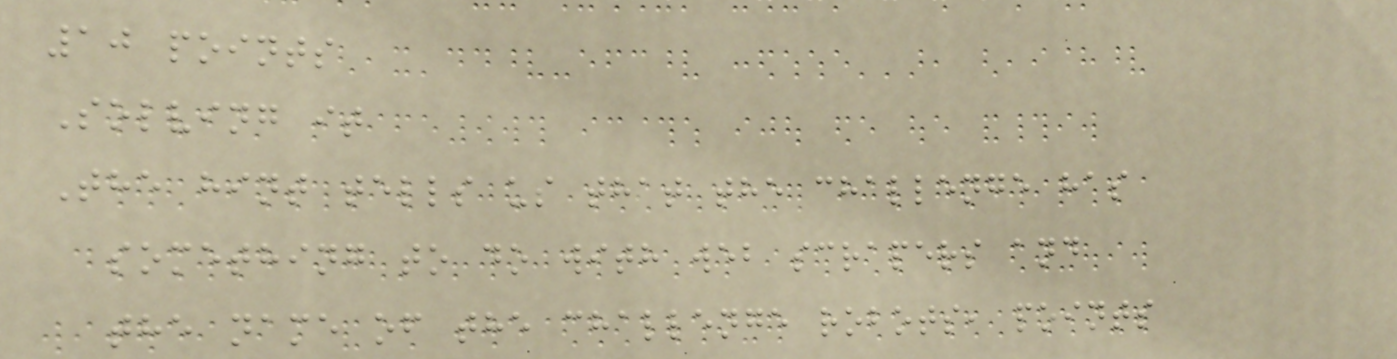10 points
Solving it
The hint tells us that the challenge has
something to do with web scrapers and
the name of the challenge robots, points
